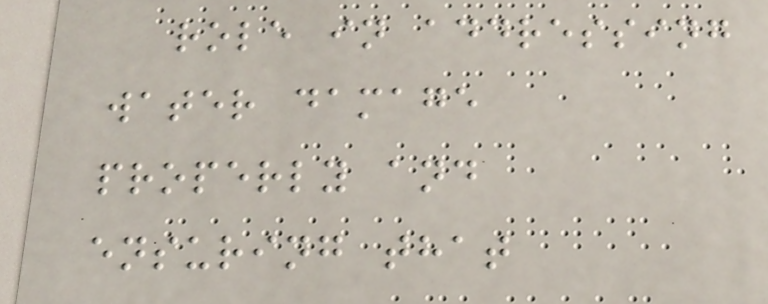role in addressing
water damage
properly and
ensuring that
